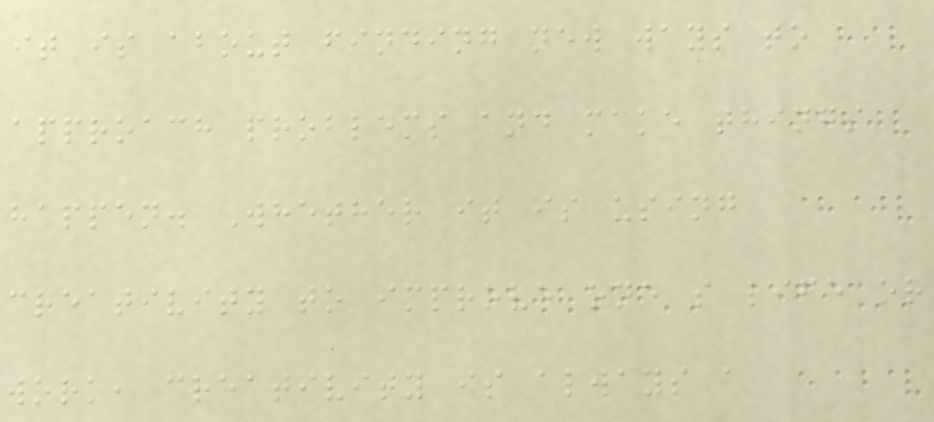it is about finding new ways to
approach problems and make things
happen. Whether it is using
creativity to improve one s life or
work, creativity is always a
